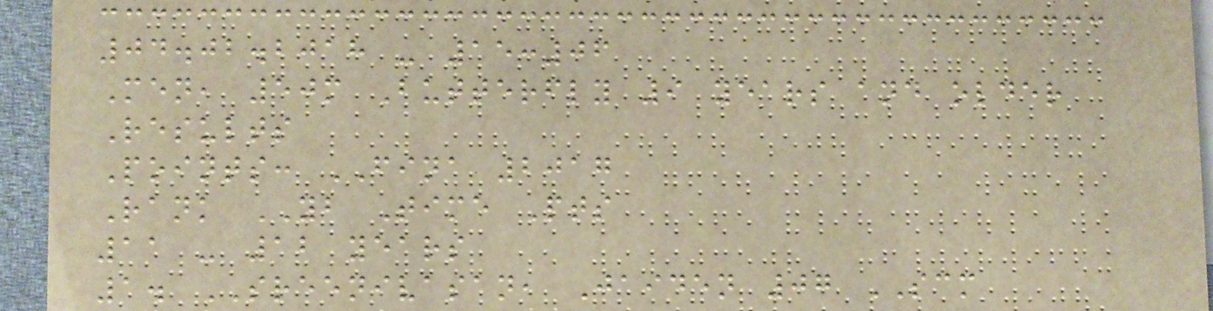04.02.2018 - 15:06
Men, 50m Butterfly 9 years and older
Results
Points: FINA 2017
Rank YB Time Pts
11 - 12 years
1. SREENIVASAN, Jaiden 07 SCM
